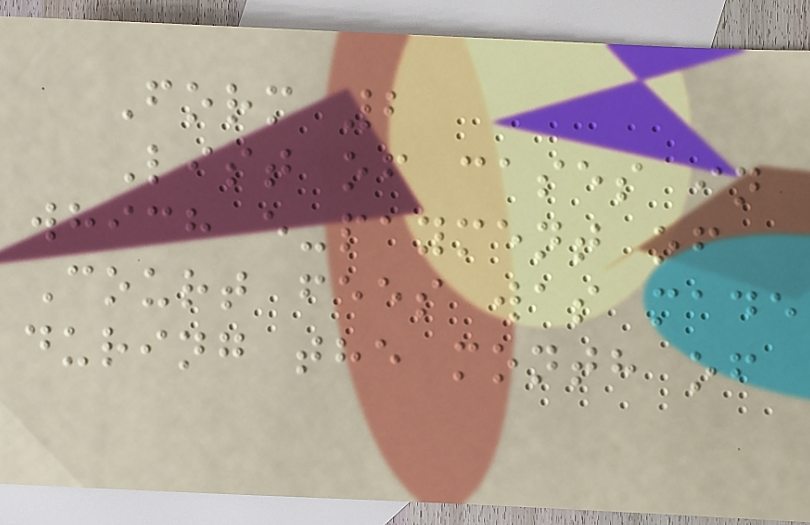Form 2
List of cases in
which e-payment of
Court fees was made
during the month of
